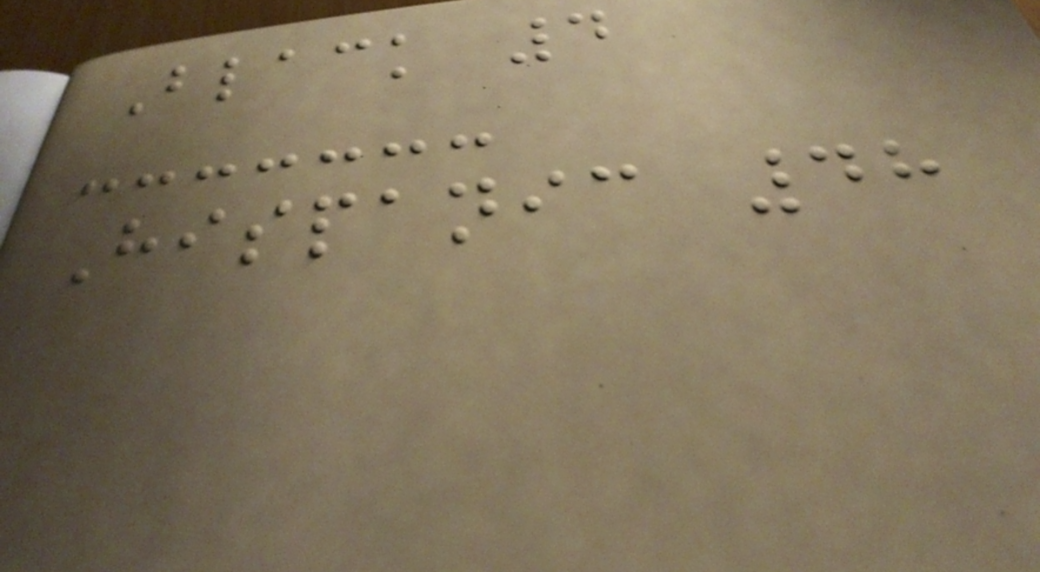Black 4
Hispanic 48
